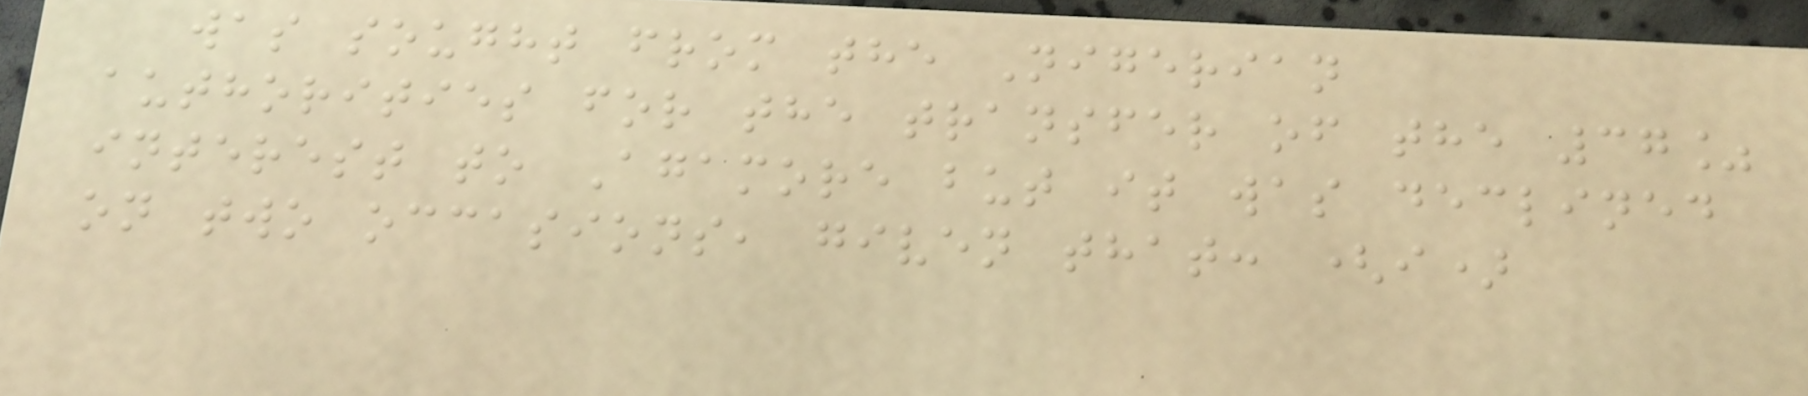was sought from the Nigerian
authorities for the transfer of the 37%
interest to Agamore but it was declined
on two occasions, given that: (i)
